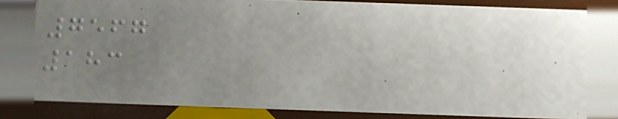7567
183
